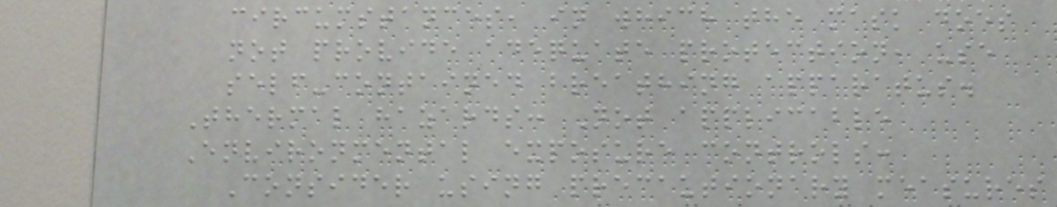circumstances, in which the mask does
not provide adequate protection, use
self-contained breathing apparatus.
Thermal hazards: Not applicable
Environmental exposure controls:
Consider using precautionary measures
